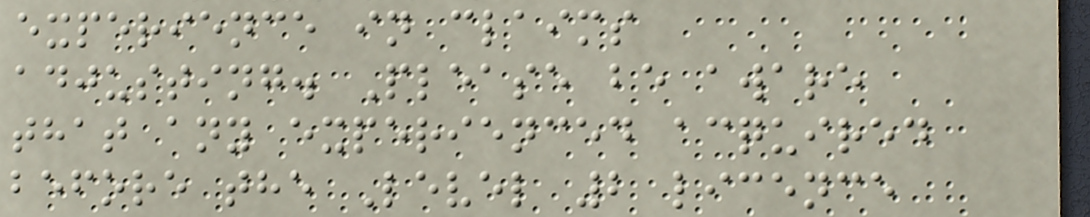experience in claims
adjusting. Please be aware
that any experienced acquired
before the Level 2 licence
